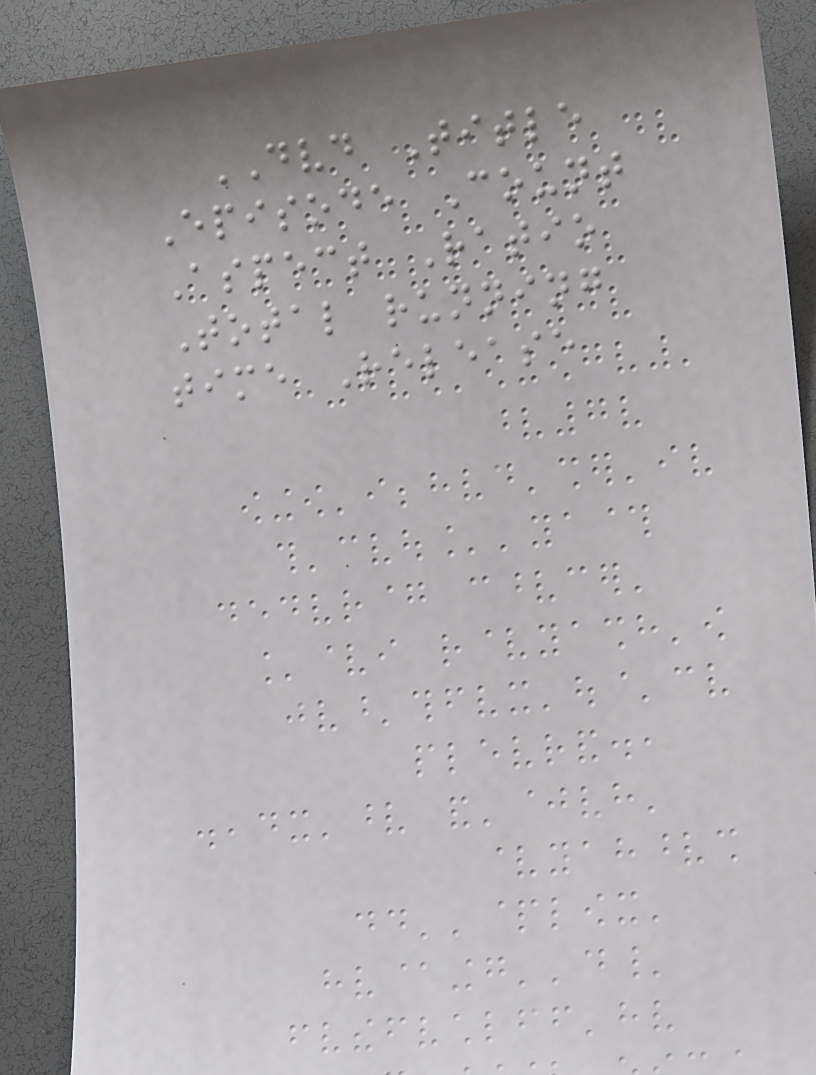DVD Title
Episode Count
Aspect Ratio
Total running
time Release
